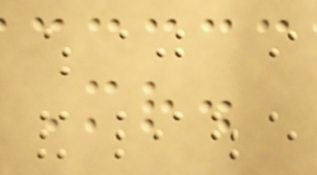Mr.
